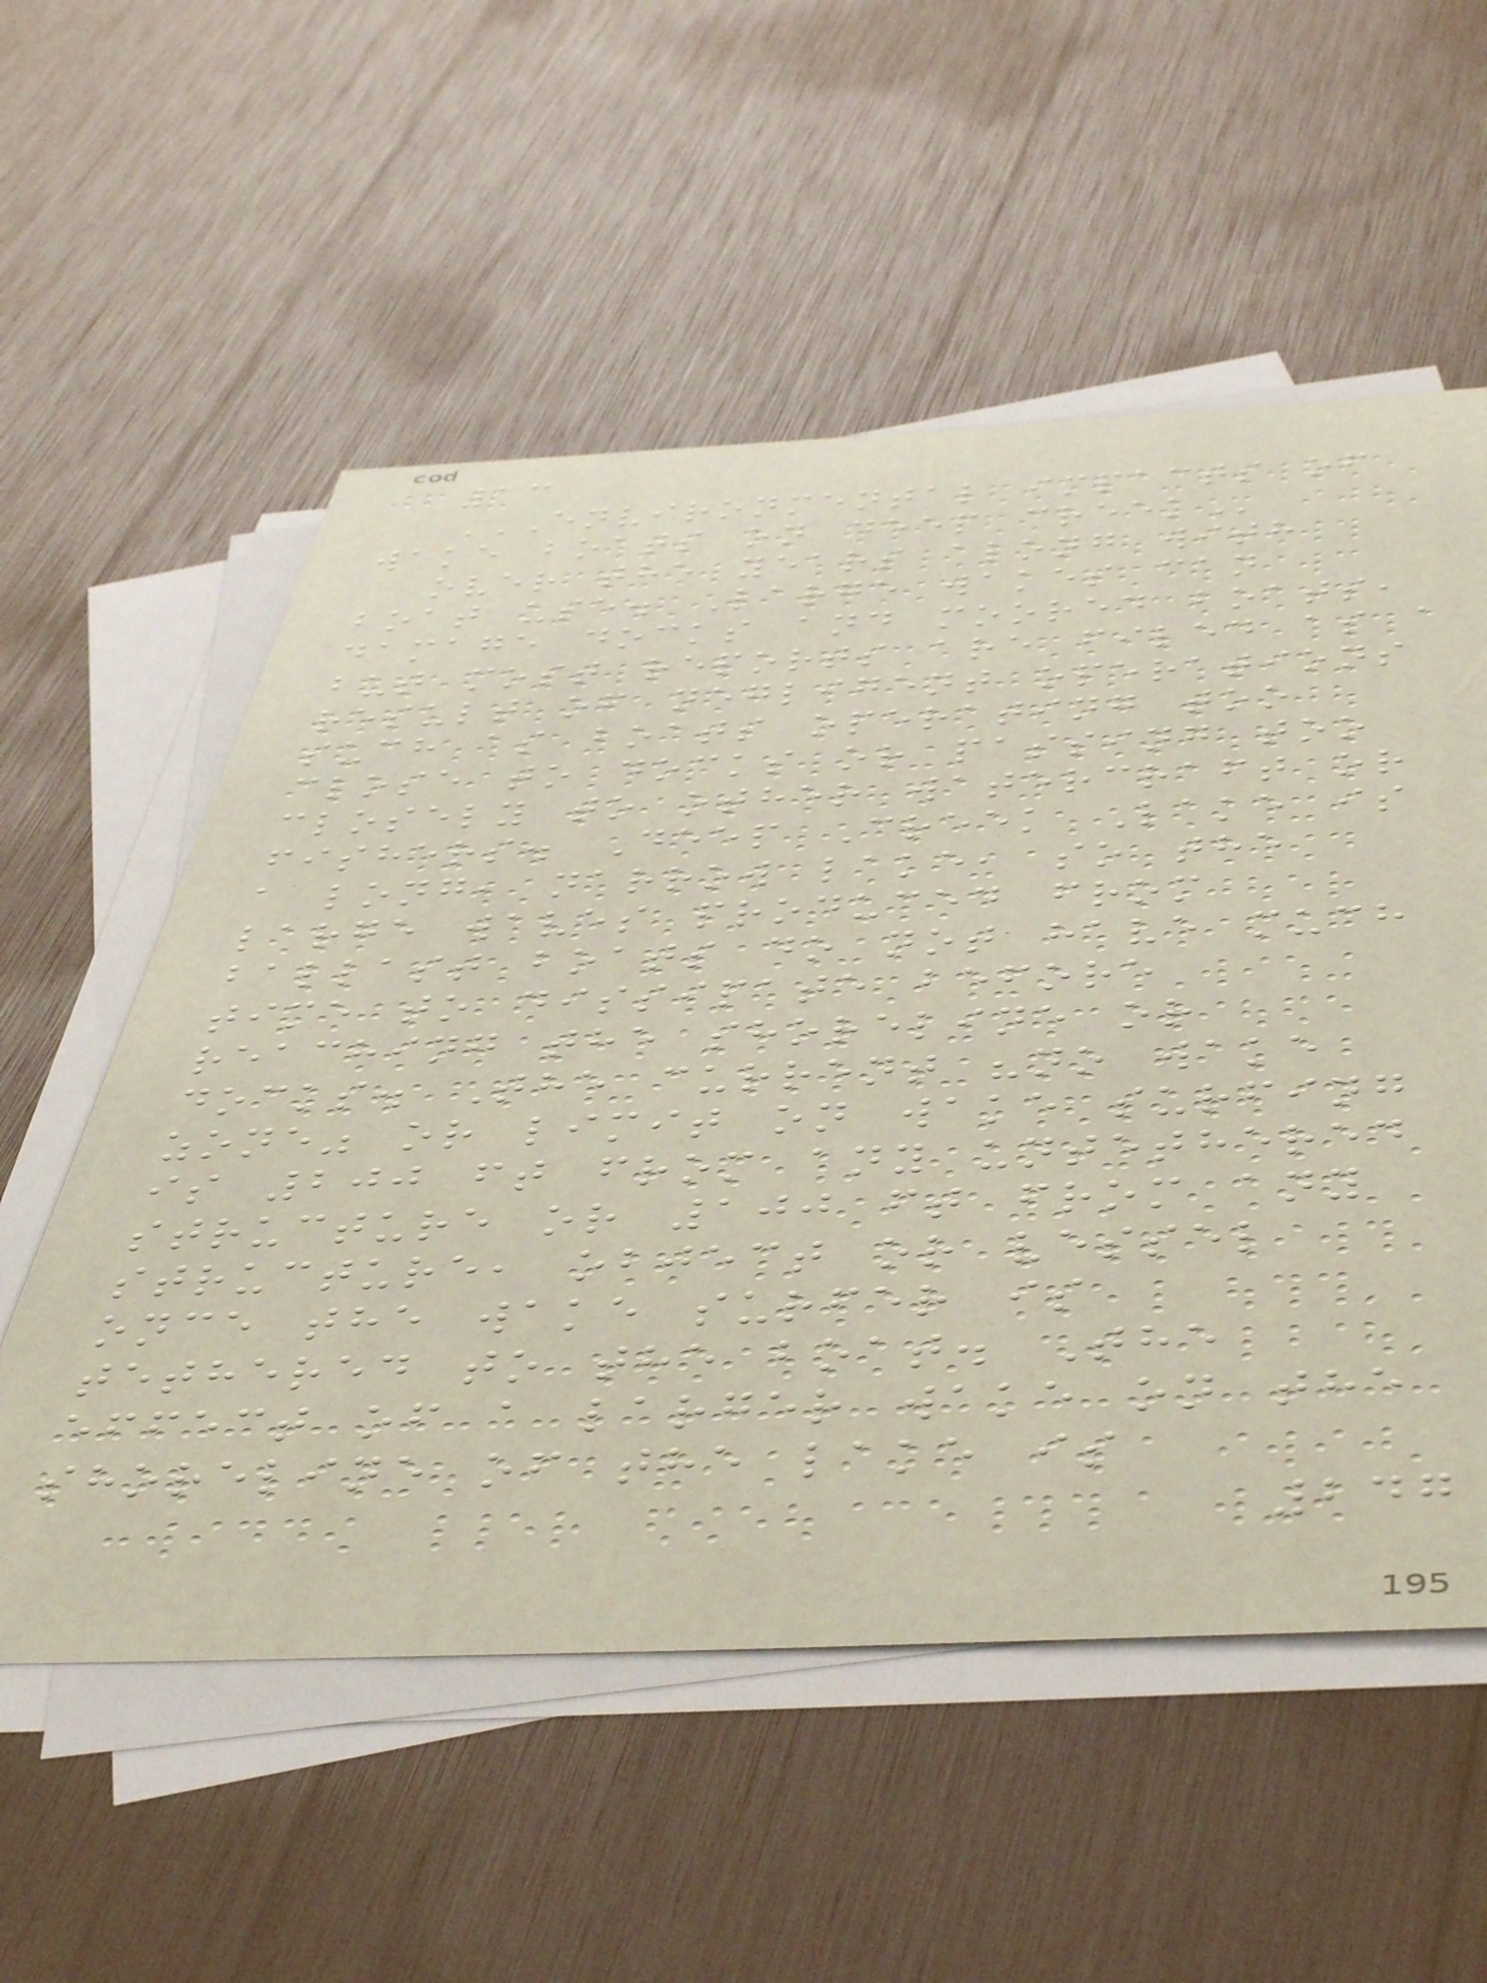13
ENVIRONMENTAL IMPACTS OF
WAKE BOATS ON DEEP CREEK
over the years along with
boat use. Large wakes can
damage docks and moored boats,
but most reports are filed as a
result of negligent operations
such as boats operating too
close to docks or passing too
closely to other watercraft or
fishers. Deep Creek Lake is
a long, narrow lake, so the
large waves produced from
ballast boats do not have much
time to dissipate before
reaching the shoreline or
docks. The current "no wake
zone" or limit on wake surfing
is 200 ft from any untethered
structure or 100 ft from any
structure, object or vessel
once the wake surfer is
tethered to the boat. The
effect of a larger wake on the
shoreline of the lake is
247
